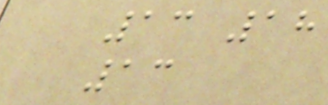13 18
13
